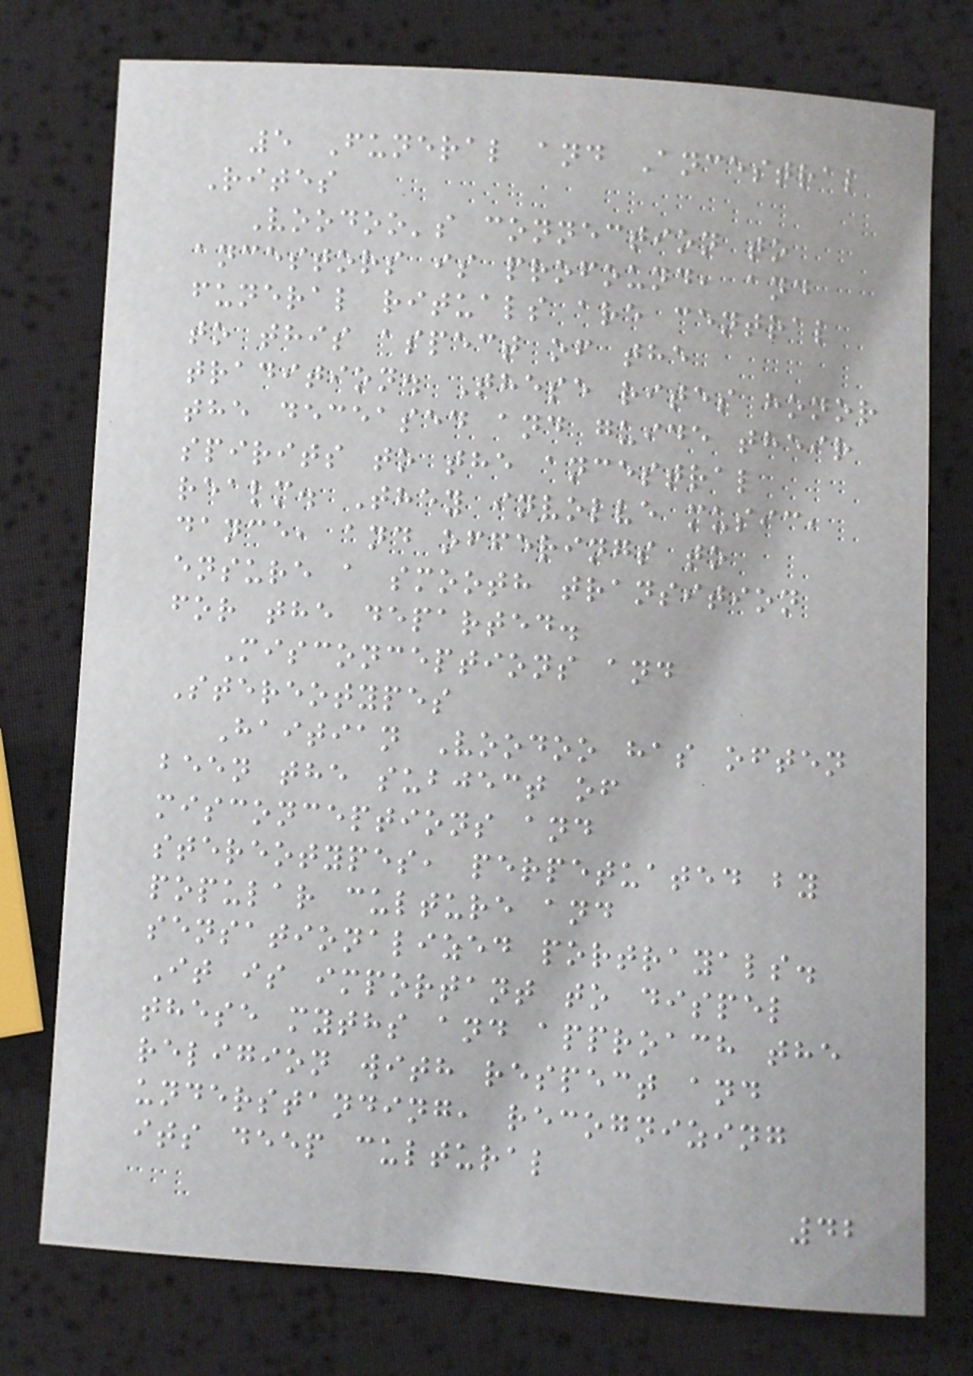5 Funeral and Ancestral
Rites
Voodoo's connection to
ancestors is profound, and
funeral rituals are central
to this aspect of the
tradition. These rites honor
the deceased and guide their
spirits to the ancestral
realm. They involve music,
dance, and offerings to
ensure a smooth transition
for the departed.
Misconceptions and
Stereotypes
Haitian Voodoo has often
been the subject of
misconceptions and
stereotypes, perpetuated by
popular culture and
sensationalized portrayals.
It is important to dispel
these myths and approach the
religion with respect and
understanding, recognizing
its deep cultural
42
